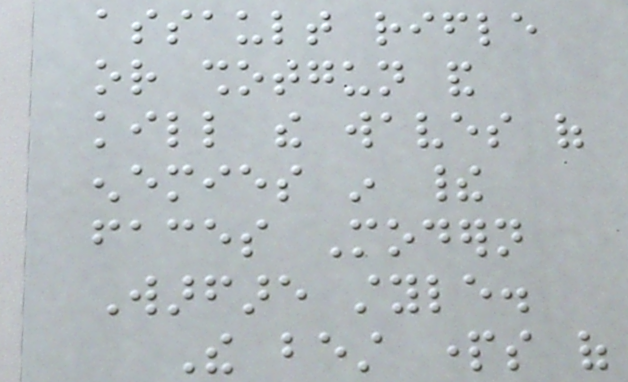assault rifle
or shotgun and
kill the waves of
enemies in their
faces Modern
Warfare style.
The best parts of
